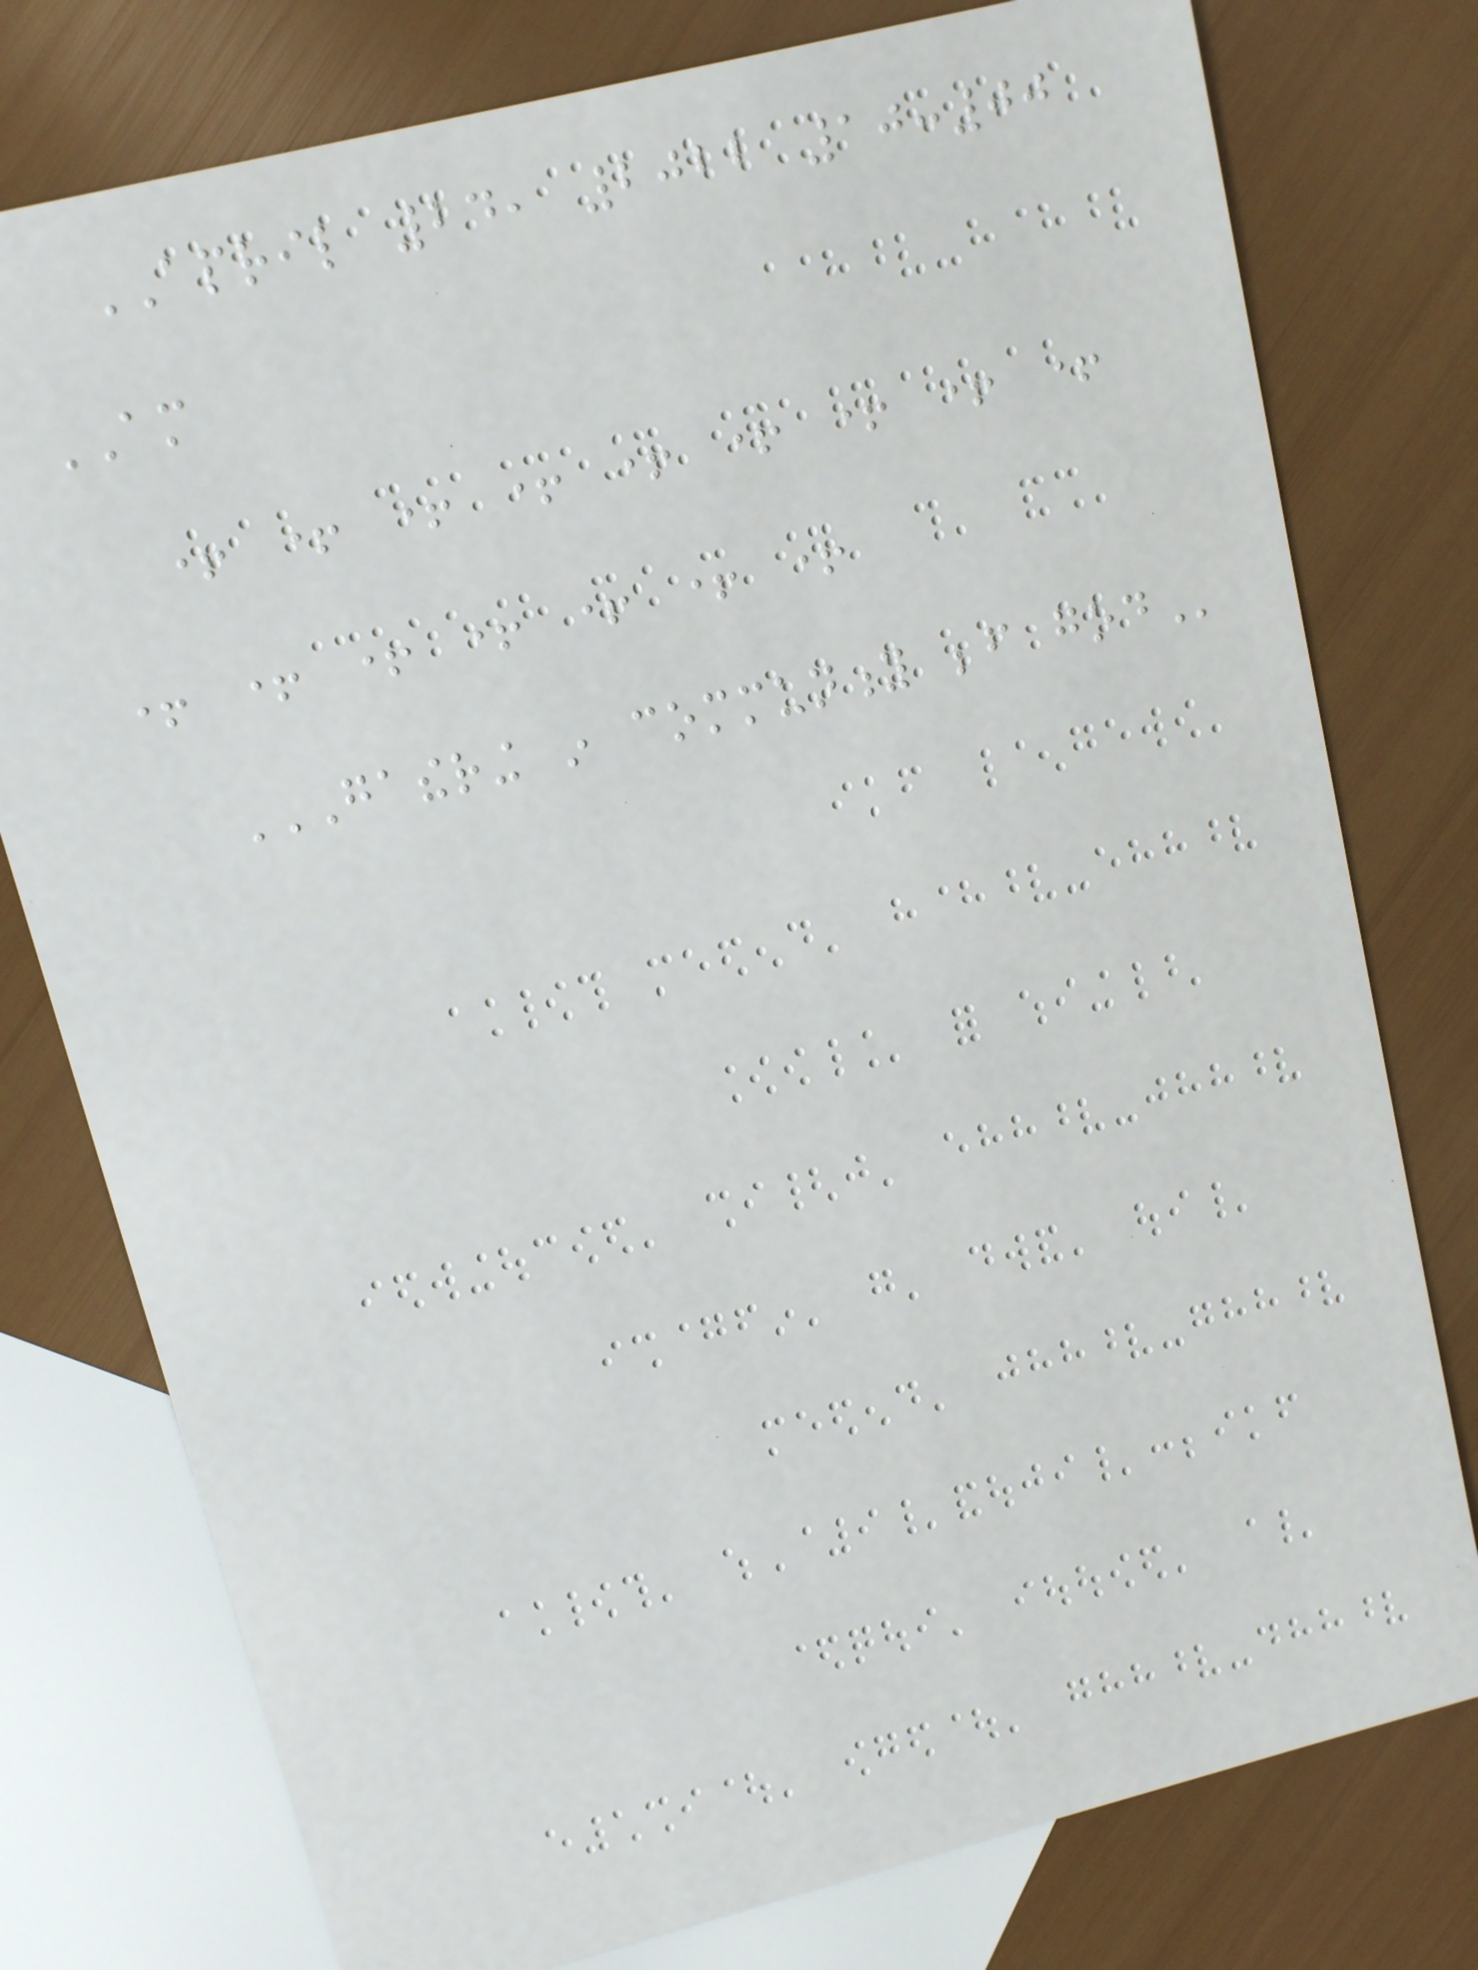APRIL 24, 2022 10:00
AM
+ + + + + + + + +
+ + + + + + +
GATHERING IN COMMUNITY BEFORE GOD
